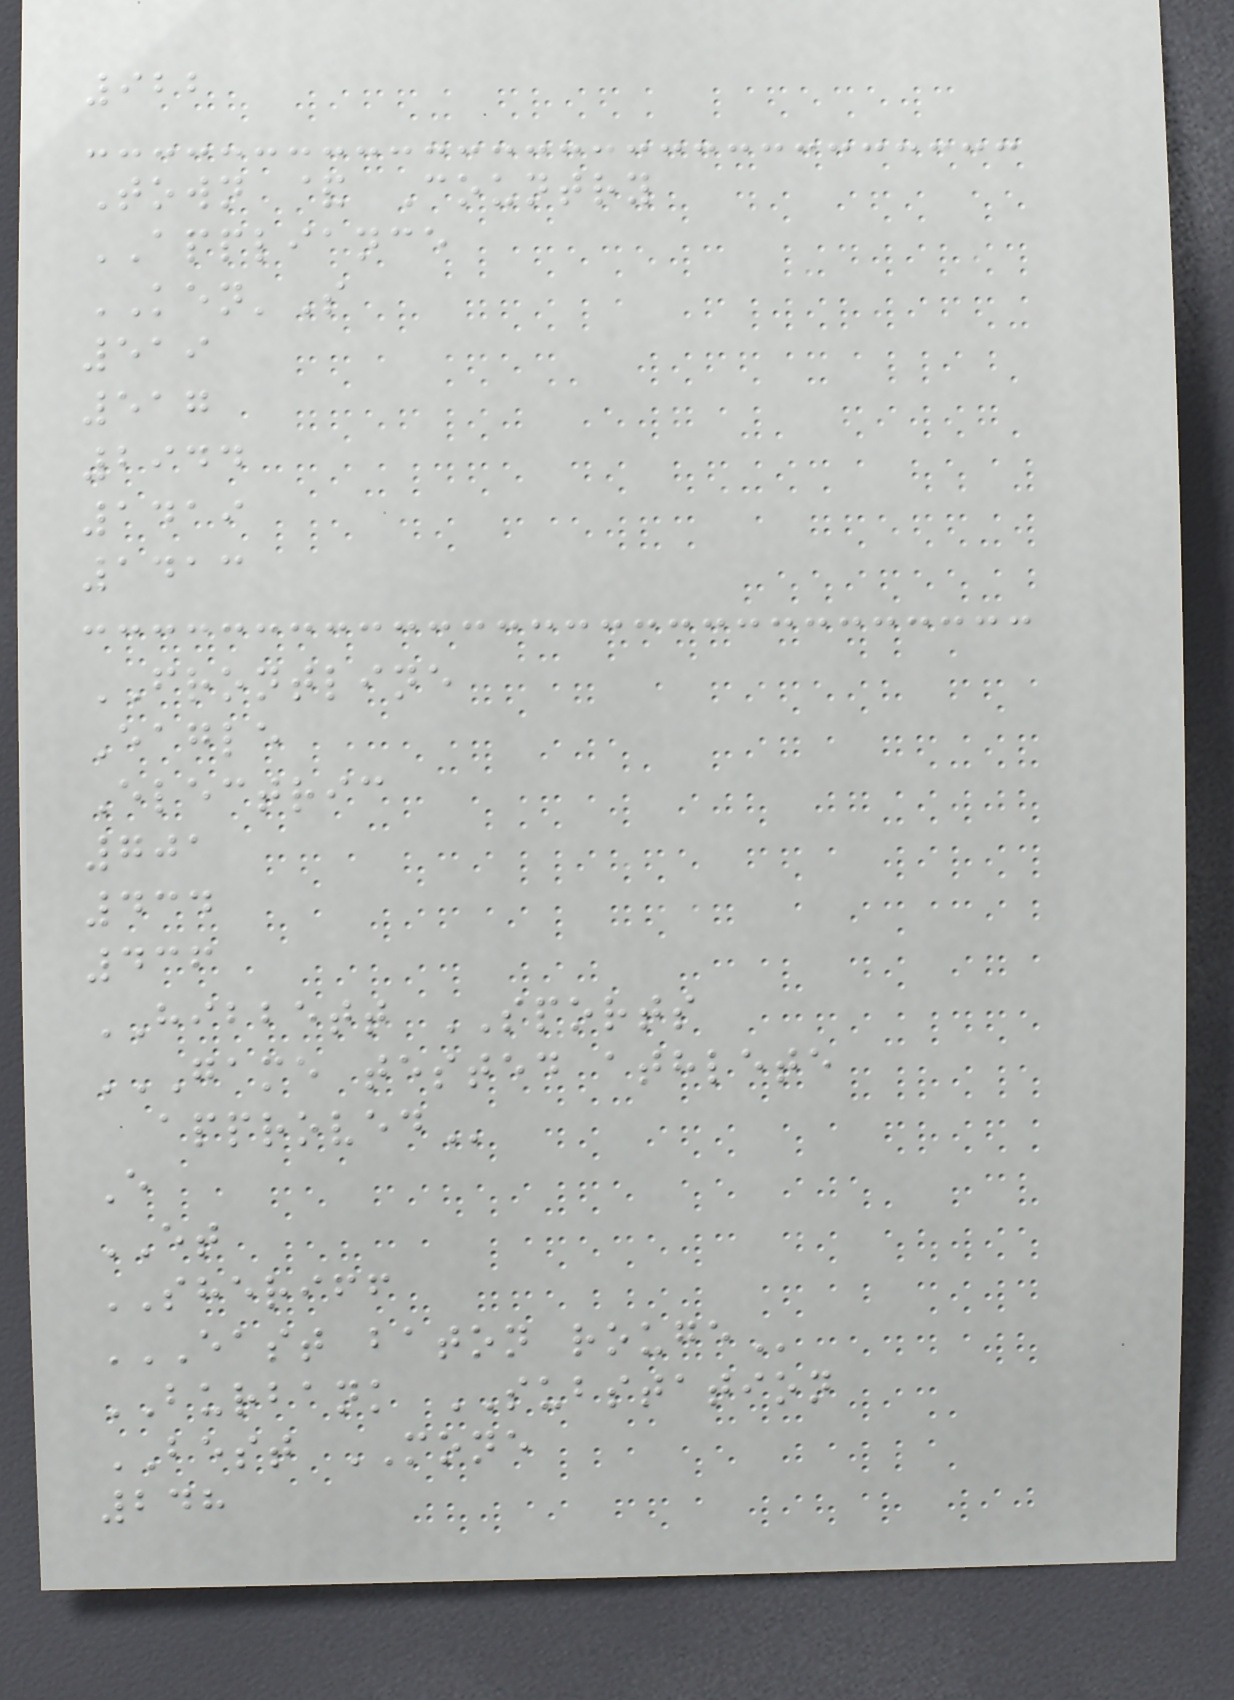922
Town & Country
APPLIANCE
KEN'S
519
517
2944
1419
1413
FRONTLINE
Eagle
Electric
701
434
436
HIBBETT SPORTS
GAME TESTED ATHLETE
APPROVED
E
ET
SHERIFF
EAST BATON ROUGE
BURBANK SUBSTATION
BEST MONE
248
